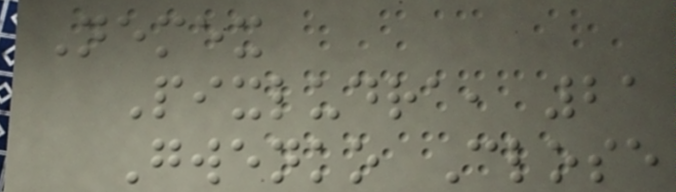Nemex
Pixludra, 21
Gwenko Close
